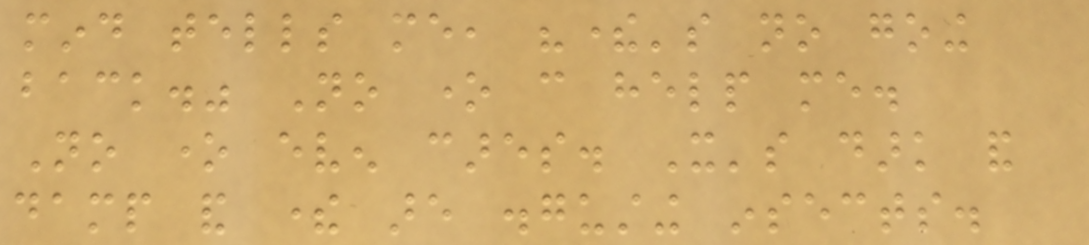mind tells me, "there's no going
back." No one can help me.
No one even cares. It's dark and
damp and there are disgusting insects.
